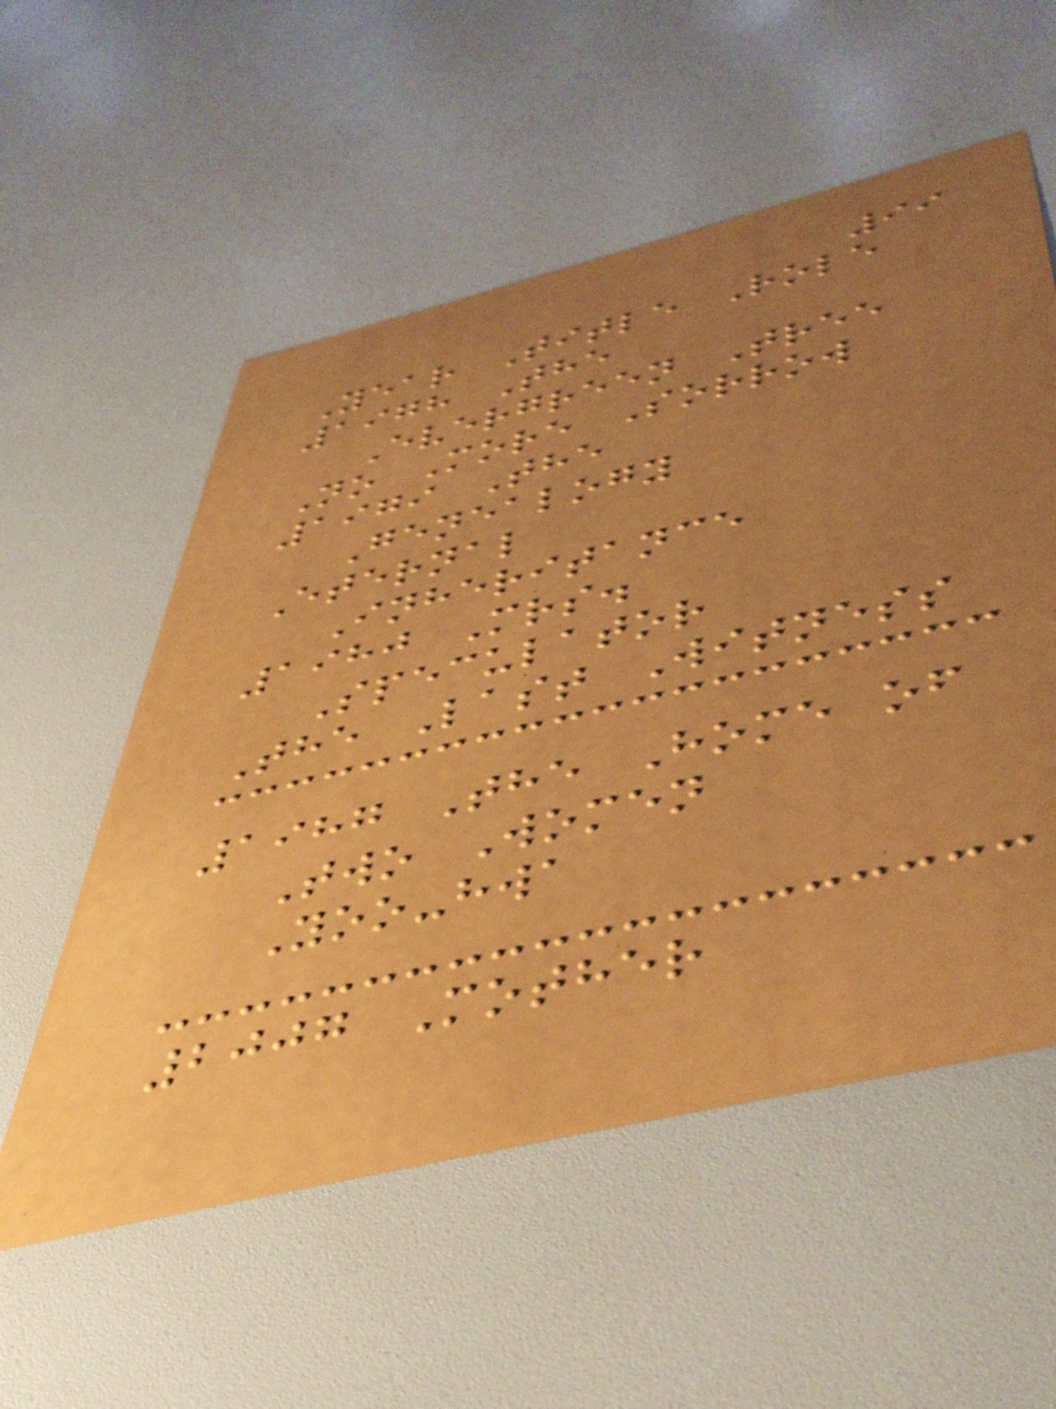99
Year Title Role
1978 The
Evergreen Tree
No More Sorrow
1979 The
Genealogy
Eternal
Inheritance
1980 Mrs.
Speculator
The Last Witness
1987 The Home of
Two Women
Yoo-hwa
2007 Mother
